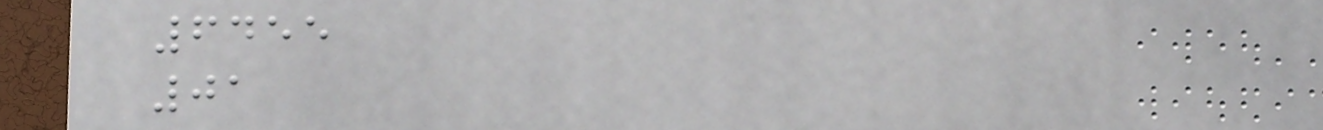6455
01
